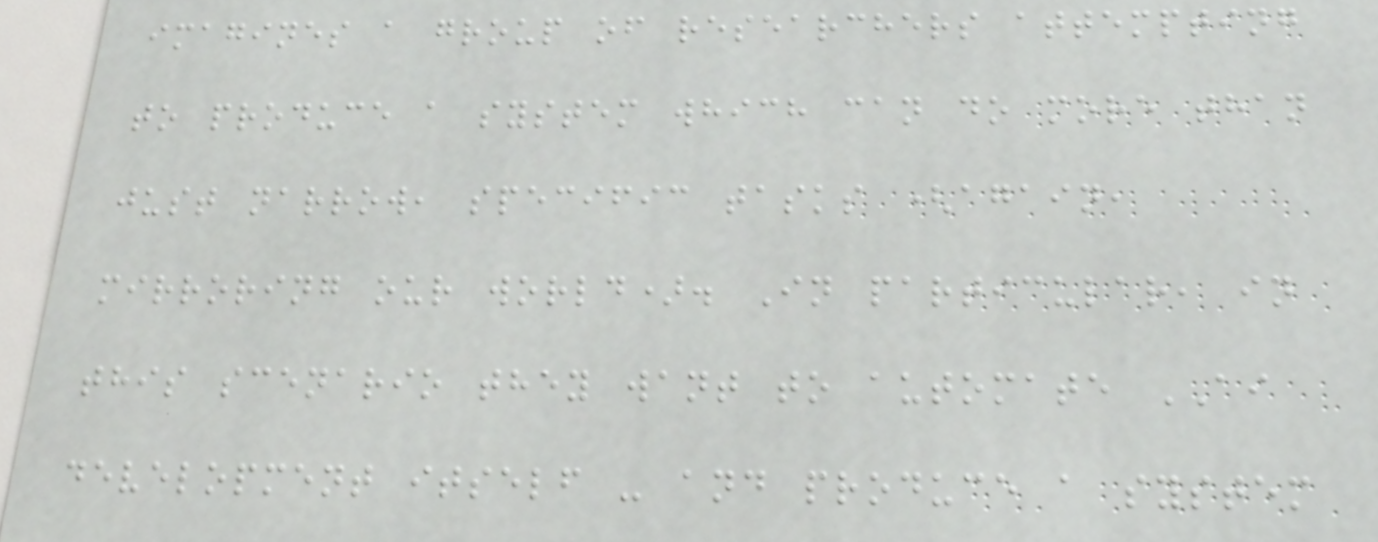imagines a group of researchers attempting
to produce a system which can do more than
just narrow, specific tasks (again,
mirroring our world). In particular, in
this scenario they want to automate AI
development itself - and produce a system
